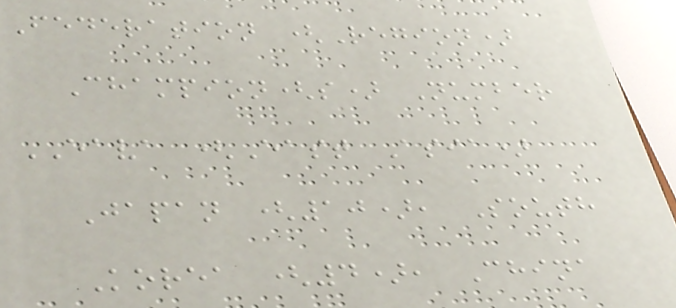Federation (Region)
Champion(s) Number
EAVA (East Asia)
Japan (10), South
Korea (4), China
